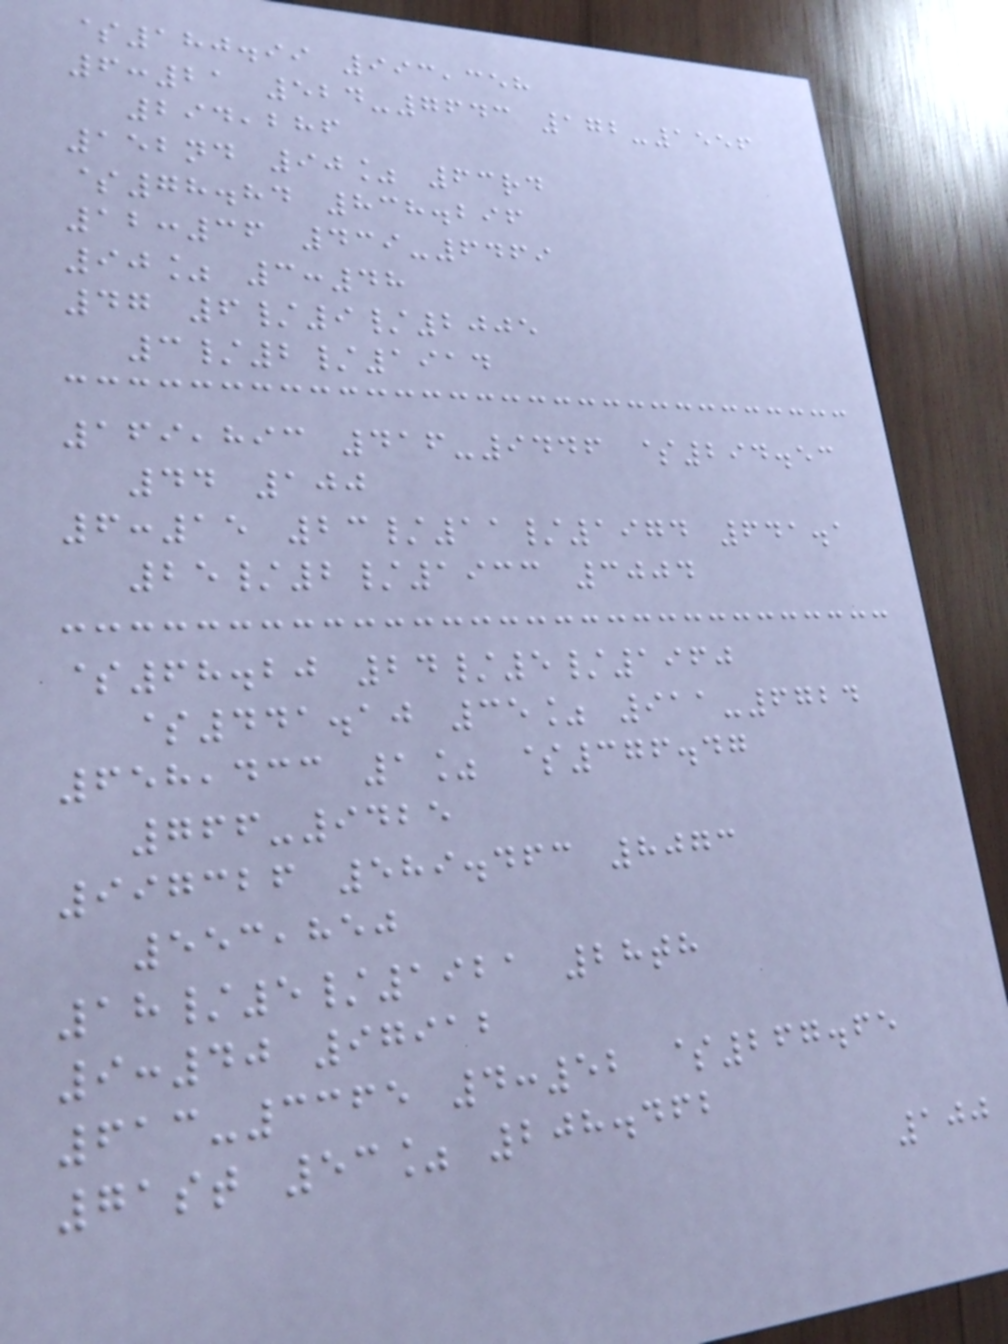$180.99 993,358
6:21 524-7643 172-1556
294,286
152nd 90% 63rd
$78.84 838.296
12:36 439-6469
90% 3:48
47 6/9/2005
3/2/1914
169,893 416-9446 $294.53
44 100
6:15 23/11/1974 641.1
25/2/1933 3004
$68.20 24/5/1960
$441.10 35% 911-6724
658,433 1% $376.47
766-9425
997326 589.463 8073
553,850
18/5/1921 28th
9:40 97912
613-3365 4:52 $267.65
71st 53% 208.462
100
